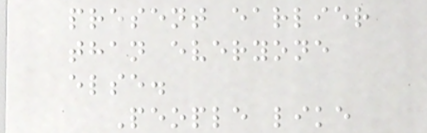present earlier
than everyone
else.
People like
